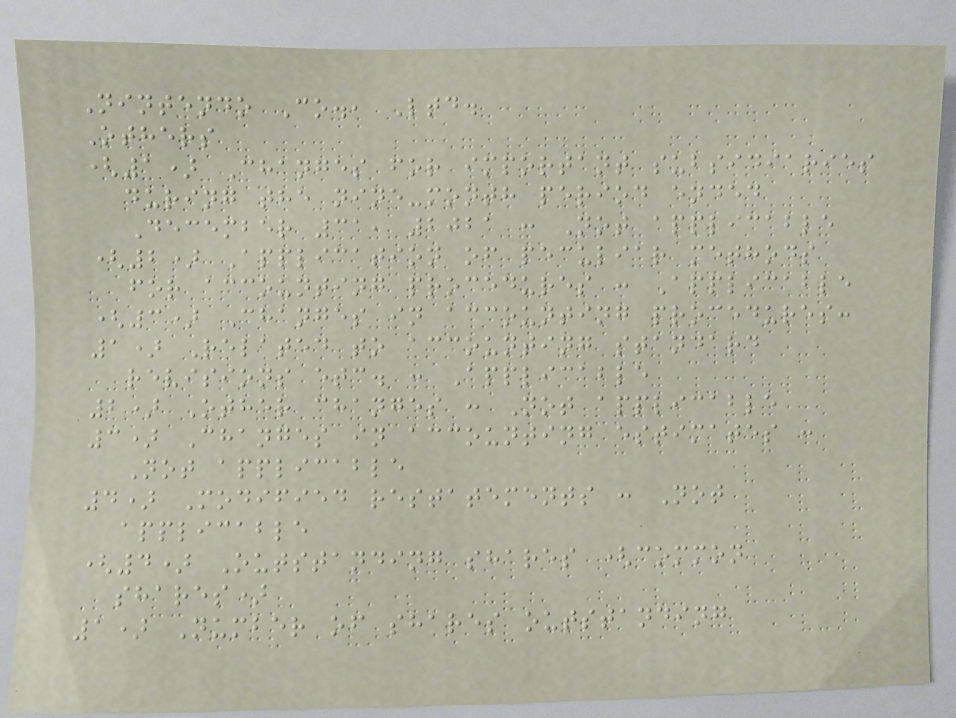Nintendo Co., Ltd.
Others
(1) Changes for important subsidiaries
during the nine-month period ended
December 31, 2021 : Not applicable
(2) Application of peculiar methods
for accounting procedures : Applicable
(3) Changes in accounting procedures:
1) Related to accounting standard
revisions etc. : Applicable
2) Other changes : Not applicable
3) Changes in accounting estimates :
Not applicable
4) Modified restatements : Not
applicable
(4) Outstanding shares (common
shares)
1) Number of shares outstanding
